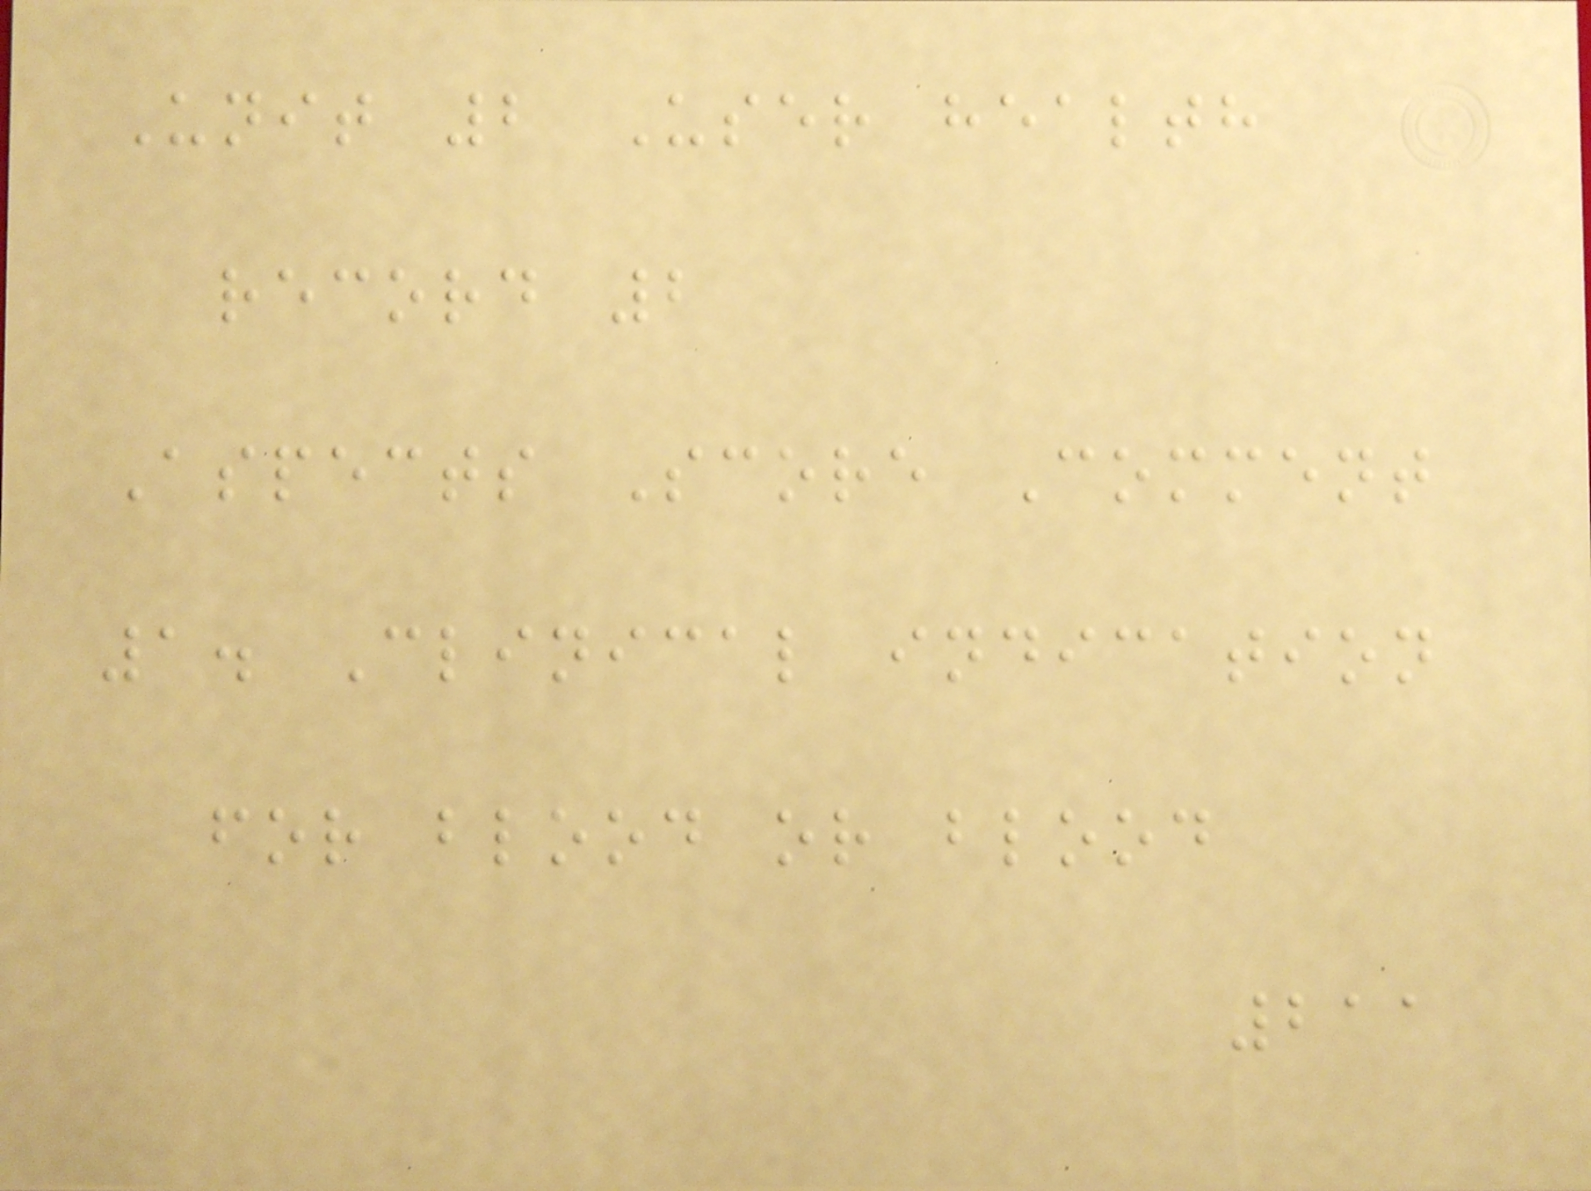Unit 2 User health
record 2
Aspects Score Comment
1. Clinical indication
for blood or blood
211
